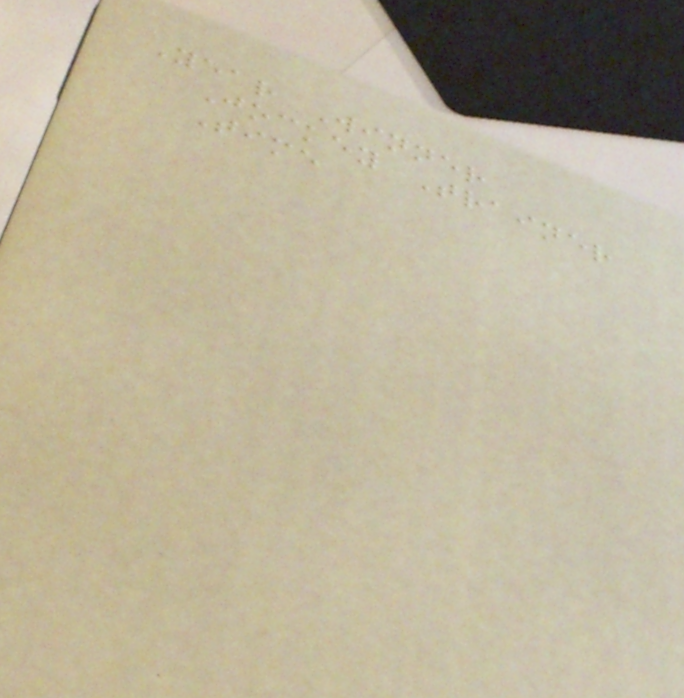Year Winner
Jockey Trainer
Time
